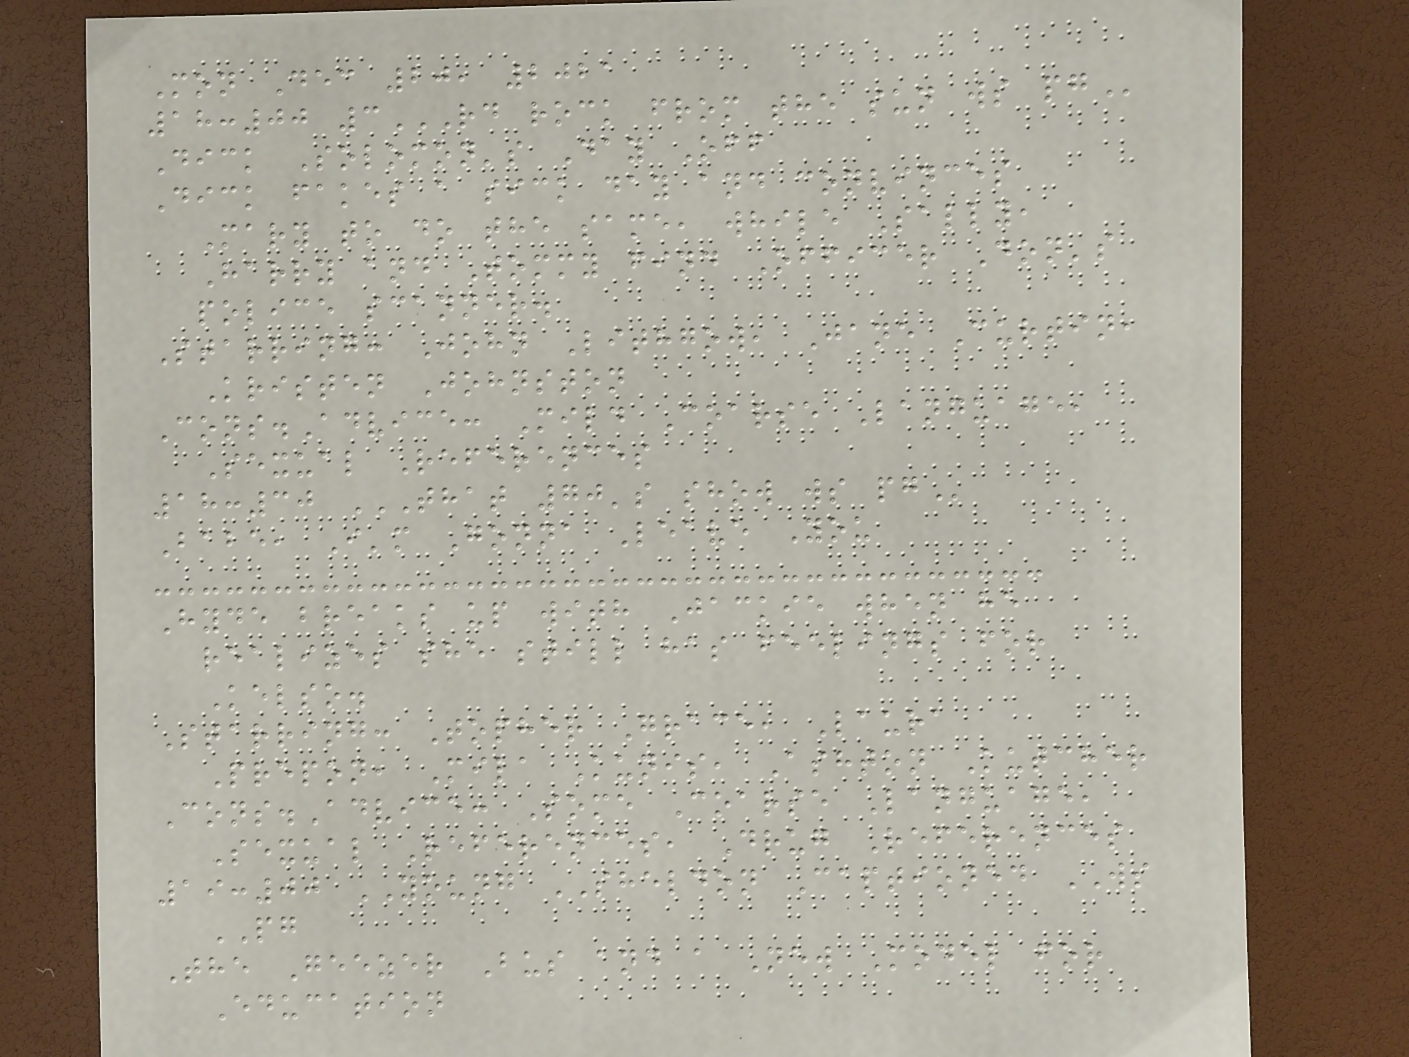Mon Dec 20, 2021
18:00 3RD ROCK FROM THE SUN WS PG
Dick Solomon's Day Off
Dick fakes a sick day and convinces
Mary to do the same, while Sally,
Harry and Tommy find Officer Don's
police scanner.
Starring: John Lithgow, Jane Curtin,
Kristen Johnston
Cons.Advice: Mild Coarse Language,
Sexual References
18:30 THAT 70'S SHOW WS PG
Babe, I'm Gonna Leave You
Hyde breaks up with Jackie when he
realizes she still has feelings for
Kelso.
Starring: Topher Grace, Laura
Prepon, Mila Kunis, Ashton Kutcher
Cons.Advice: Some Coarse Language,
Sexual References, Drug References
19:00 YOUNG SHELDON Captioned WS
PG
The Geezer Bus and a New Model for
Education
